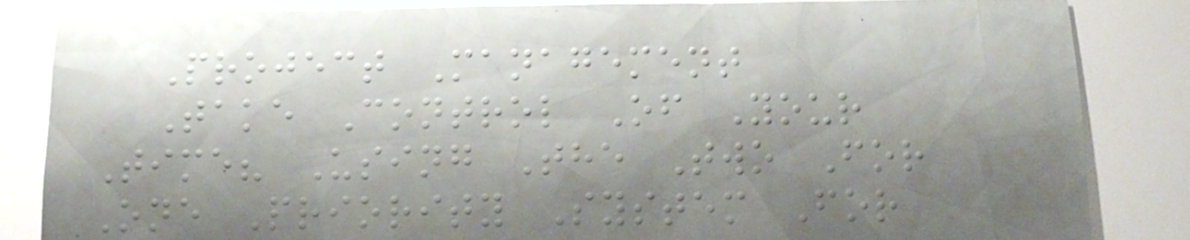Project Management
Take Control Of Your
Time? Using The Two For
One Priority System For
